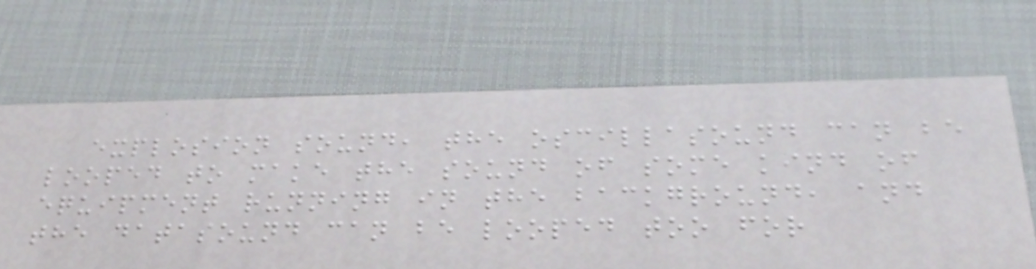explosion sound, the oscillasound can be
looped to make the sound of some kind of
equipment running in the background, and
the datasound can be looped too for
